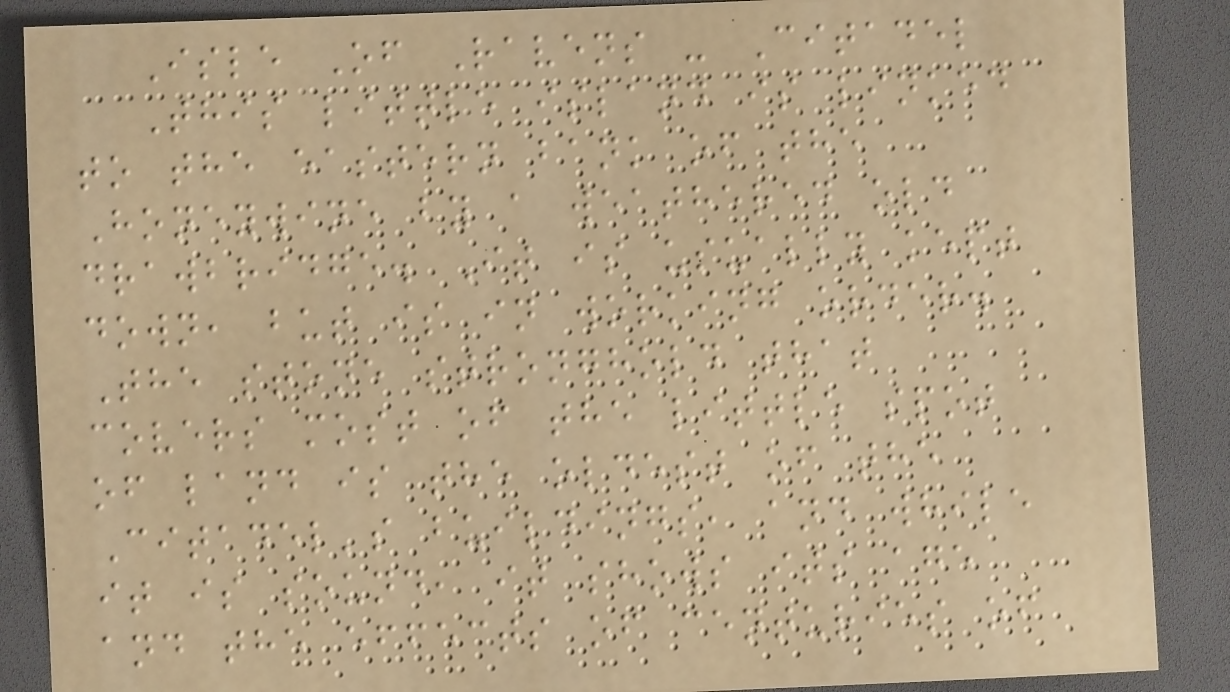Isle Of Ravens - Citadel
This little island is linked
to the eastern bank of the
Honeywine by a weathered old
drawbridge. It is usually kept
down, but is in working order.
The stone stronghold that
covers most of the little spot
of land is the oldest of the
Citadel's buildings, and while
it is sound, it shows its age
and the effects of centuries of
